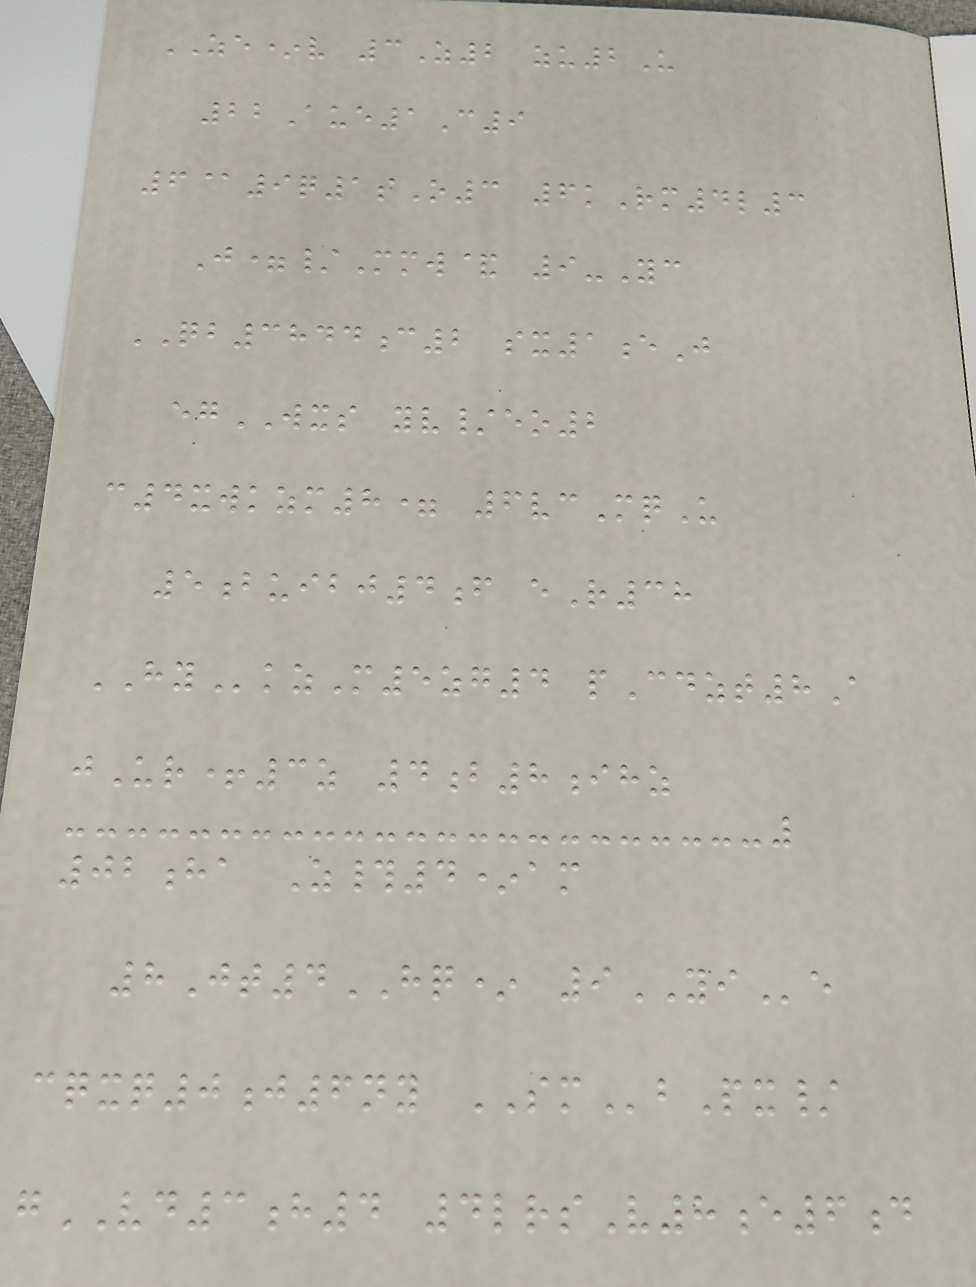ZE*v 3Z2 zu2U
22Aue1C9
6@9q1sO3 6kRm4l3
J=/Mmw& 9-Yc
QB3844c2 sx1eJ
egWXS yv/eo2
c4xwkzm8= 6vcMqU
5buibj4f eR38
HYkzM5zg4 pCdzt8A
jUr+3z 4b8ihz
02ha Z#4*am
8Jt4HQ* 9YIe
cqxq0j6ny SMbPx/
gVD3h4 4lrsV8e6d
